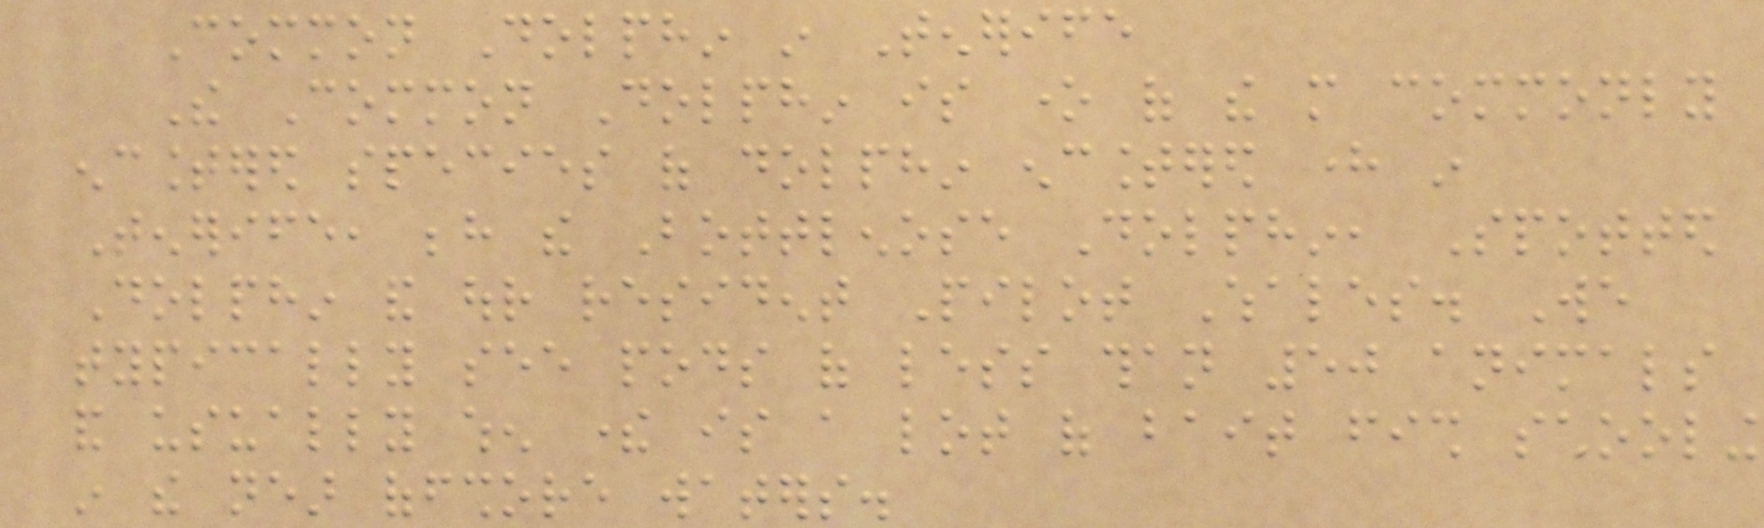Common Dolphin in Tenerife
The Common Dolphin is one of the more commonly
encountered species of dolphin encountered here in
Tenerife, behind the Bottlenose Dolphin, Spotted
Dolphin and our resident Pilot Whales. We
typically see pods of less than 50 animals
and usually when there is a lot of bait fish schooling
in the near offshore waters.
